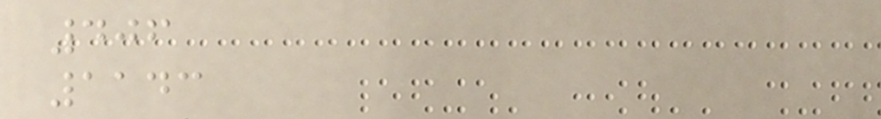406
1143
